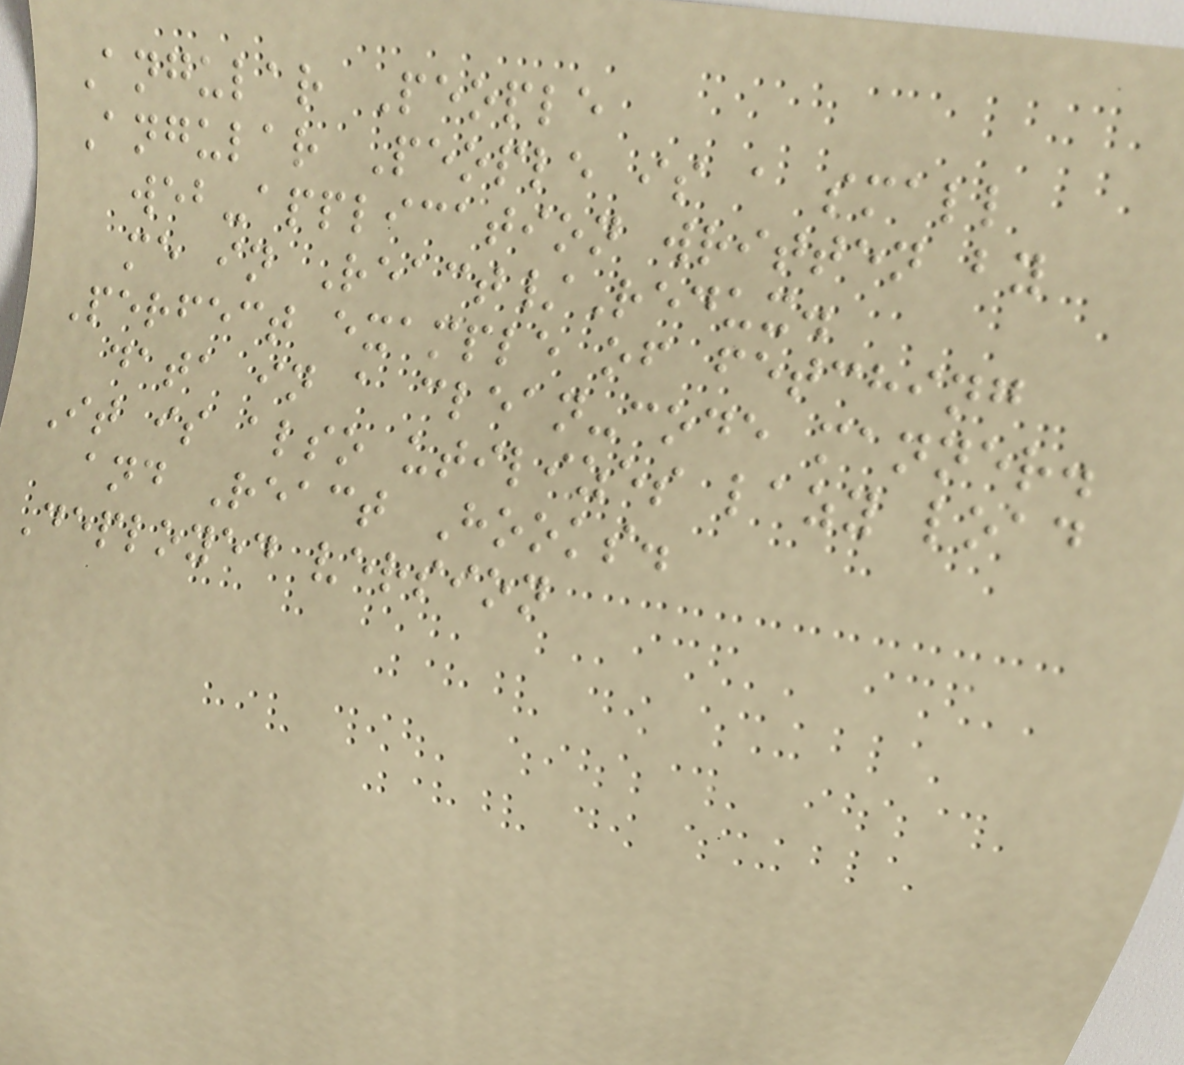Angular People
Angular People is a small
web-application written by
me in React/Redux.
Perfect example of fetching
data in a clean-code manner.
It is also utilizes lazy load
and React Hooks.
Deployed version
